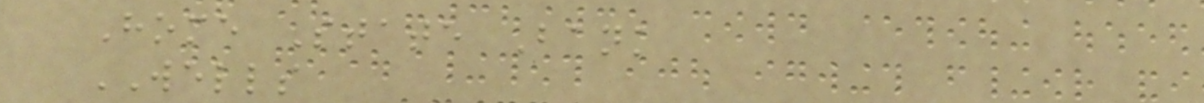Home State Bank
WELLS
